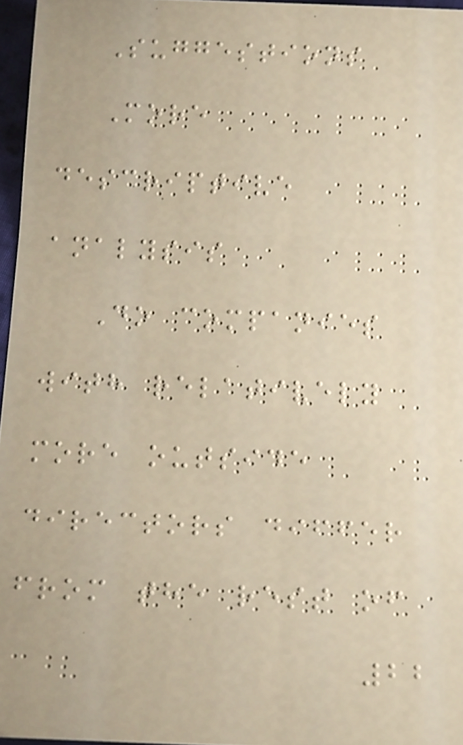Suggestions
More
descriptive
analysis
Do companies
with relatively
more outside
directors differ
from the rest of
22
